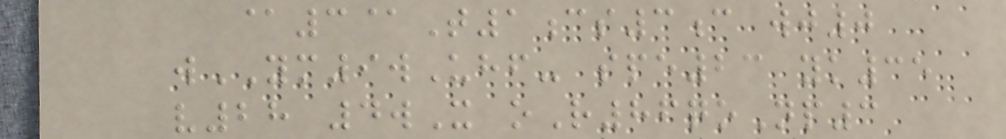@3@T1cs3c wj0
wYM9wUhf- spe23 yk35
v28 4wX oR86qoNp3
